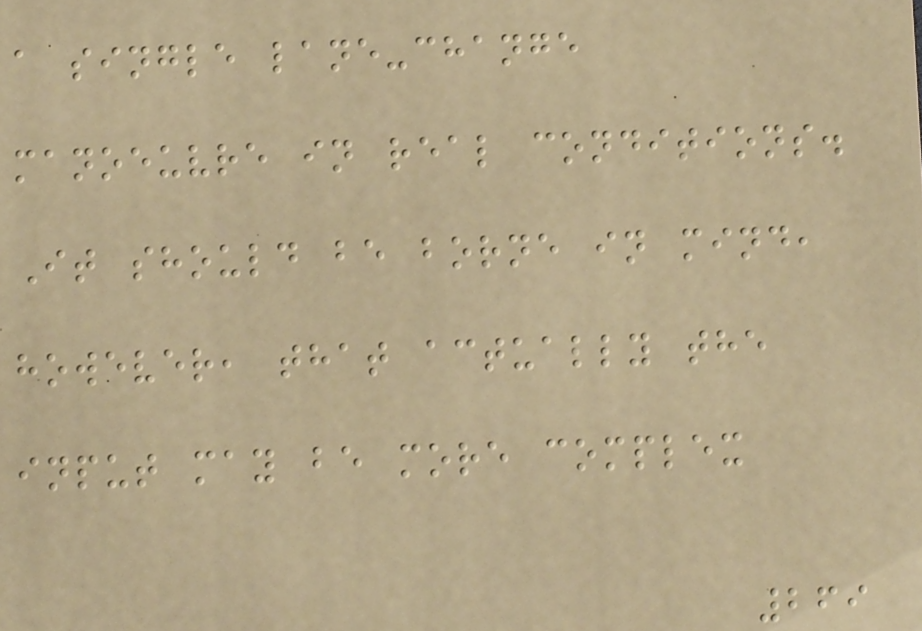a single lane-change
manoeuvre in real conditions.
It should be borne in mind,
however, that actually the
input may be more complex
269
